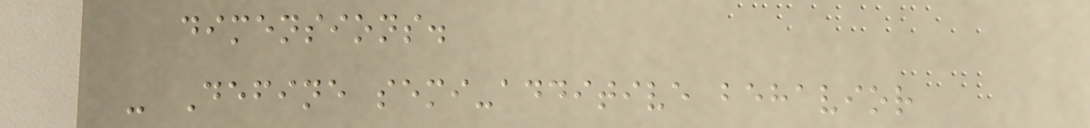dimensions.
- Define semi-additive behavior
